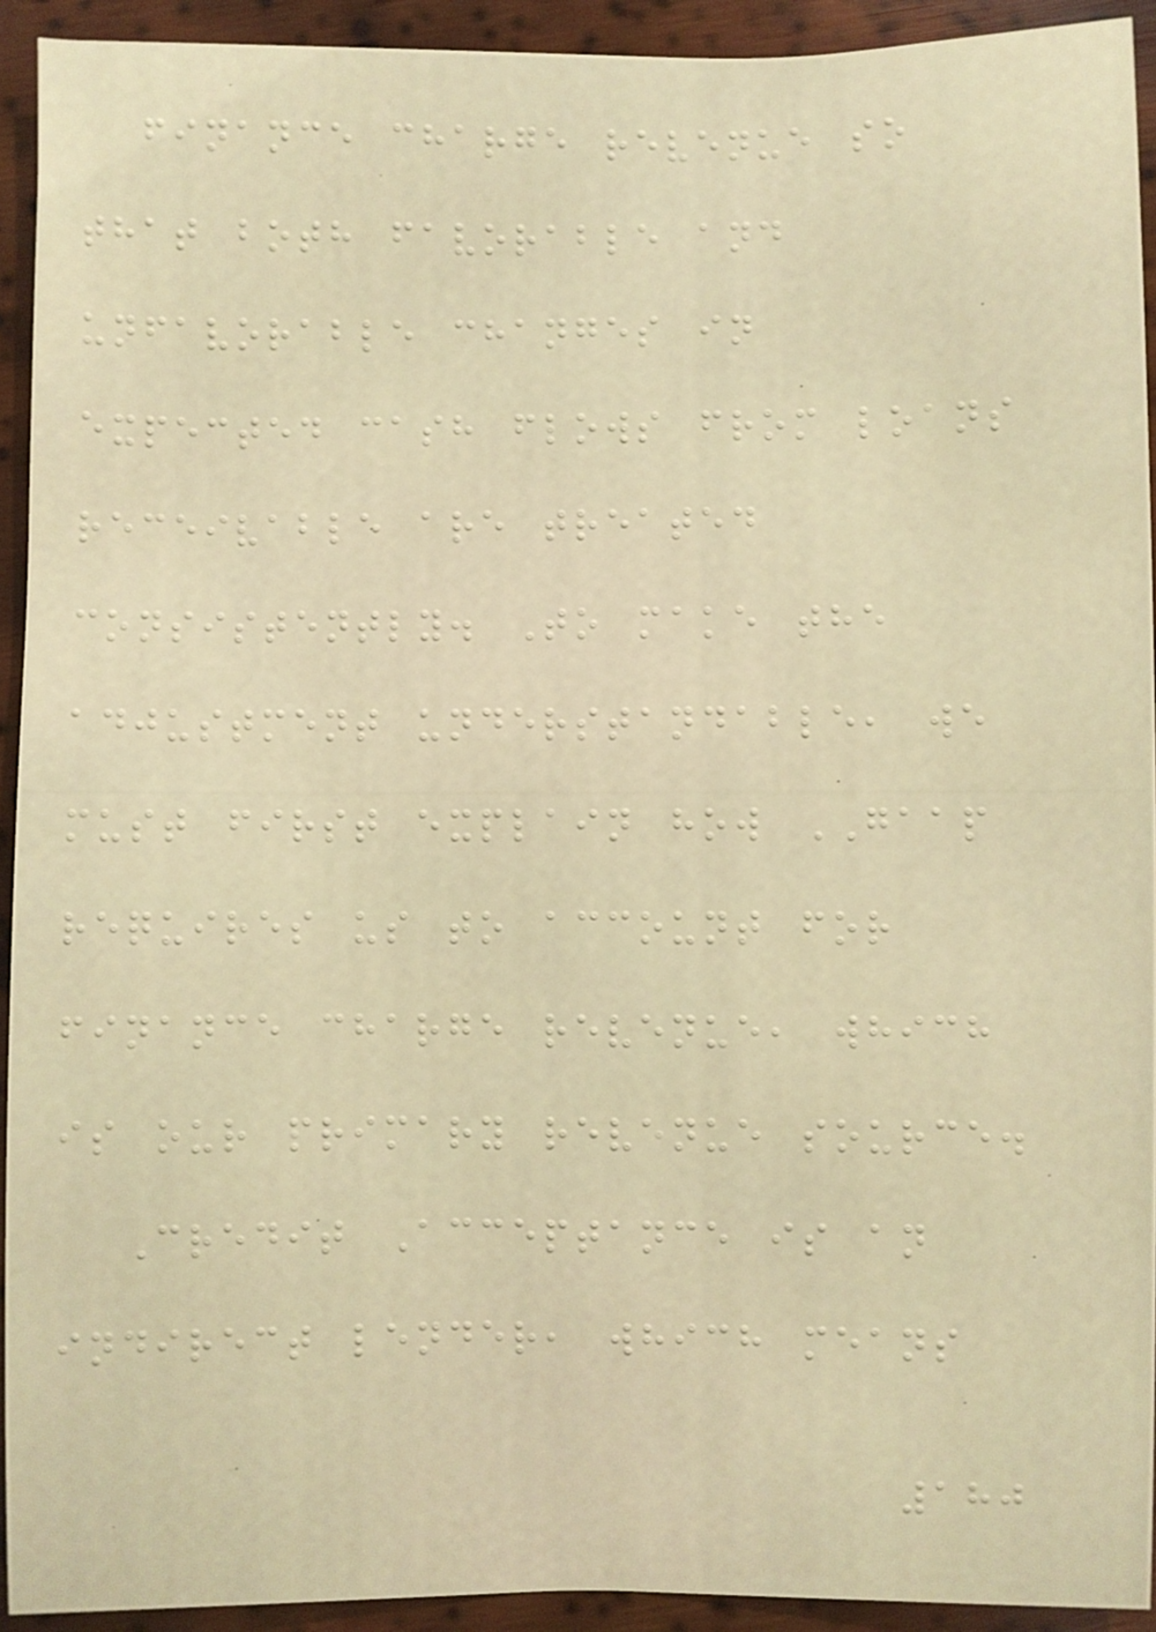finance charge revenue so
that both favorable and
unfavorable changes in
expected cash flows from loans
receivable are treated
consistently. To make the
adjustment understandable, we
must first explain how GAAP
requires us to account for
finance charge revenue, which
is our primary revenue source.
Credit Acceptance is an
indirect lender, which means
180
